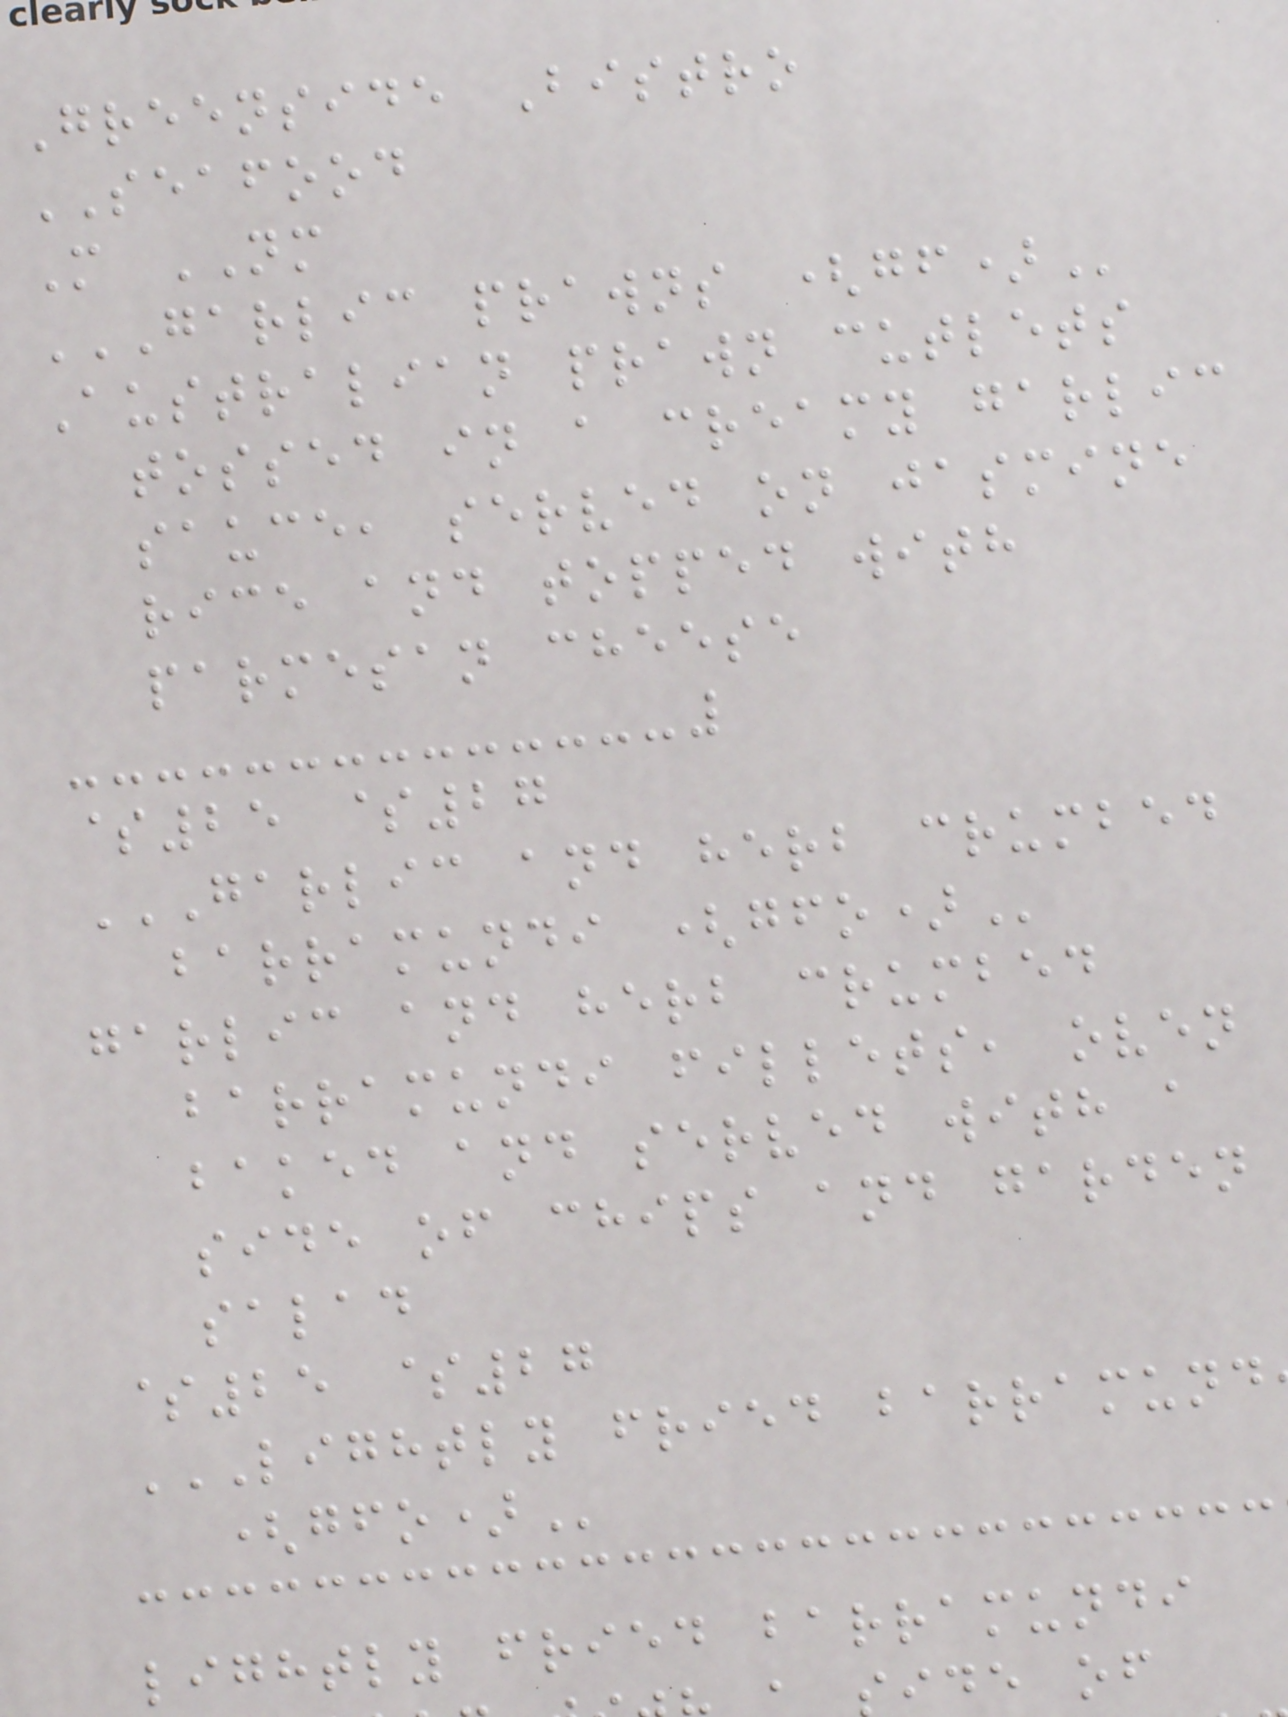Greenside Bistro
SEAFOOD
M NM
GARLIC PRAWNS (GF)
Australian prawn cutlets
tossed in a creamy garlic
sauce, served on jasmine
rice and topped with
parmesan cheese
$25 $27
GARLIC AND HERB CRUMBED
barramundi
garlic and herb crumbed
barramundi fillets, oven
baked and served with a
side of chips and garden
salad
$25 $27
lightly fried barramundi
ide of
